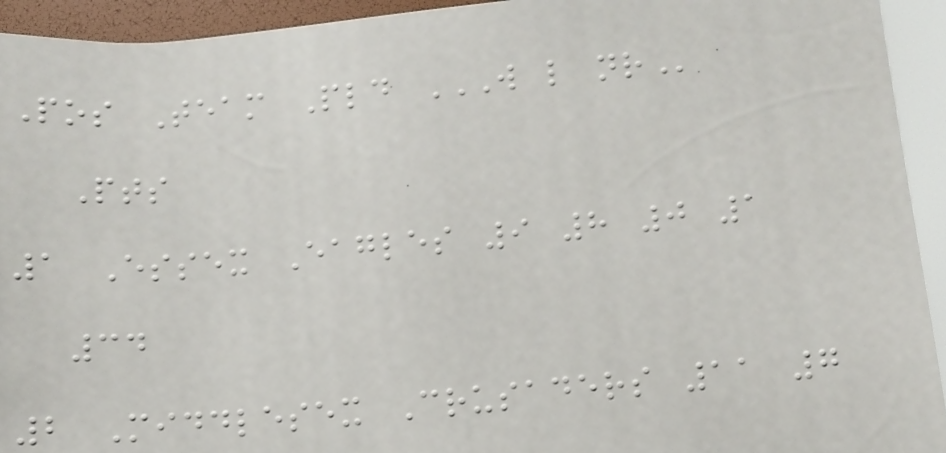Pos Team Pld W L NR
Pts
1 Essex Eagles 9 8 0 1
34
2 Middlesex Crusaders 11 7
